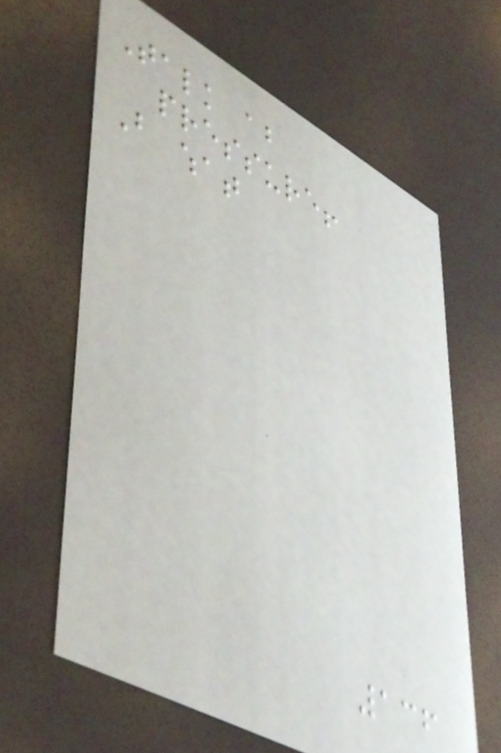Talk about
pressure!
But what
136
